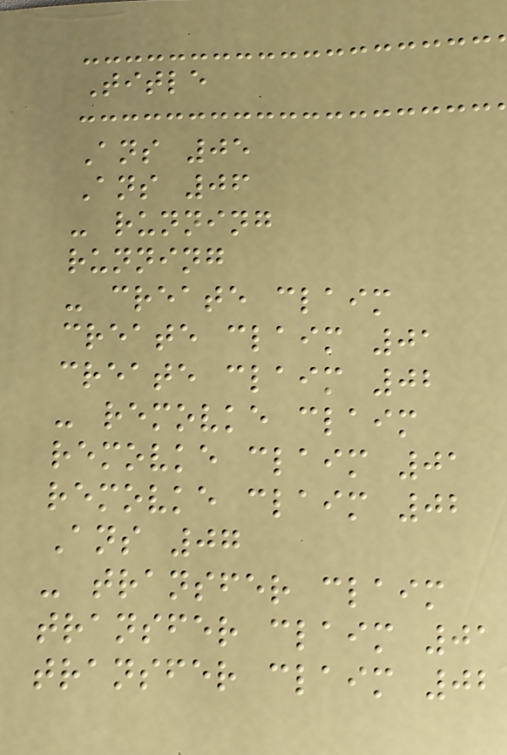Title
Ans 05
Ans 06
- running
running
- create claim
create claim 01
create claim 02
- removke claim
removke claim 01
removke claim 02
Ans 07
- transfer claim
transfer claim 01
transfer claim 02
